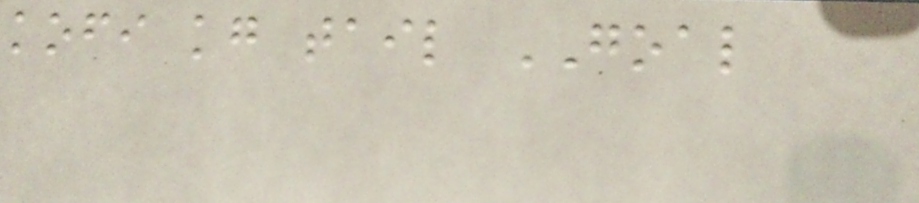kofi kg tail GOAL
